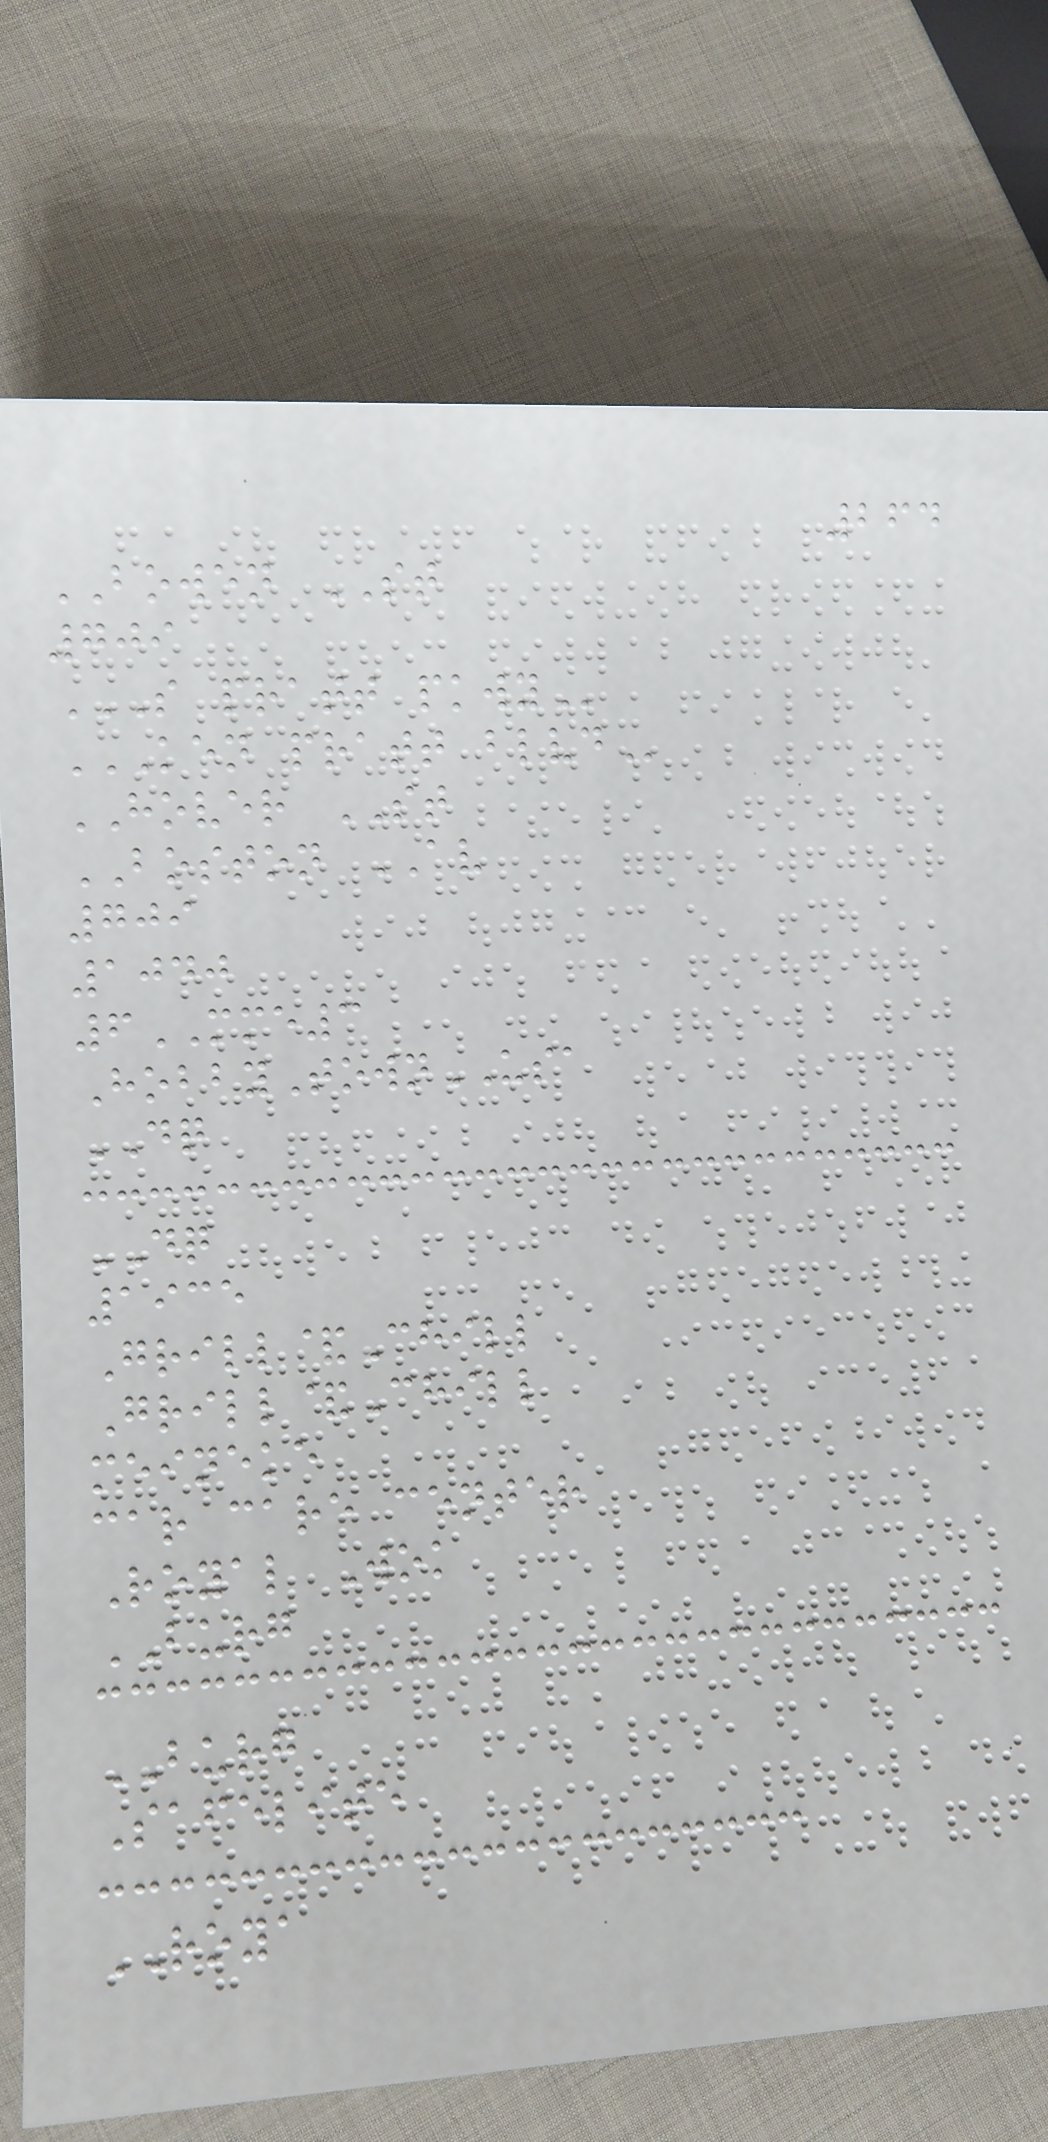264
BOWEN ST
709
S PRATT PKWY
KEN PRATT BLVD
HOVER ST
BOSTON AV
709
1040
6MME3
HobbyTownUSA
DQ
DQ
1935
Grill&Chill
Grill&Chill
meineke
car care center
Royal Wok
BURG
BURG
Safelite
ROYA
